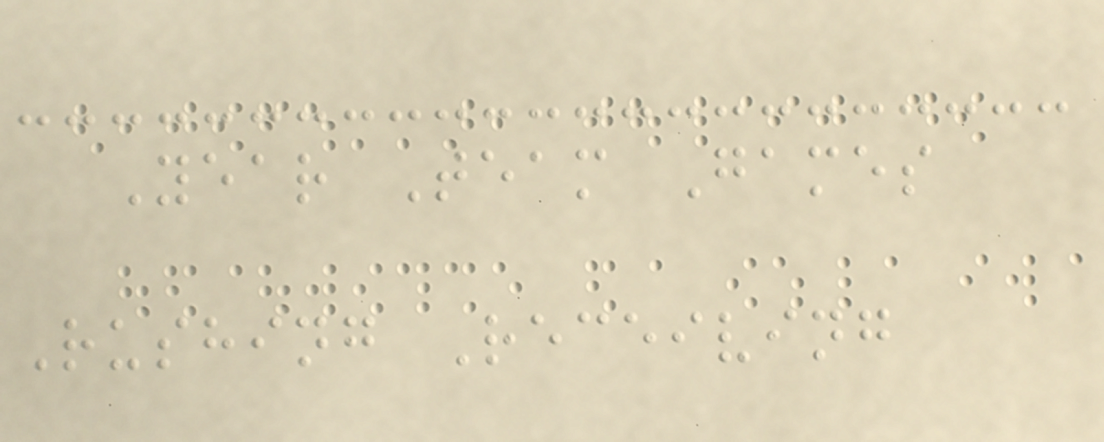Year Team Games
Rushing Receiving
